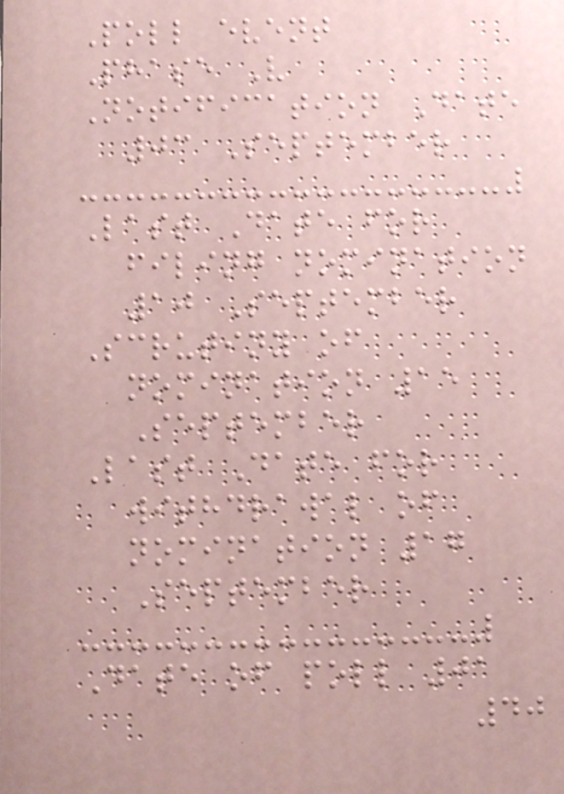Poll event
Phase V
Notification Date
03 September
Last Date for
filing nomination
10 September
Scrutiny of
nomination 15
September
Last Date for
withdrawal of
nomination 17
September
Date of poll 01
40
